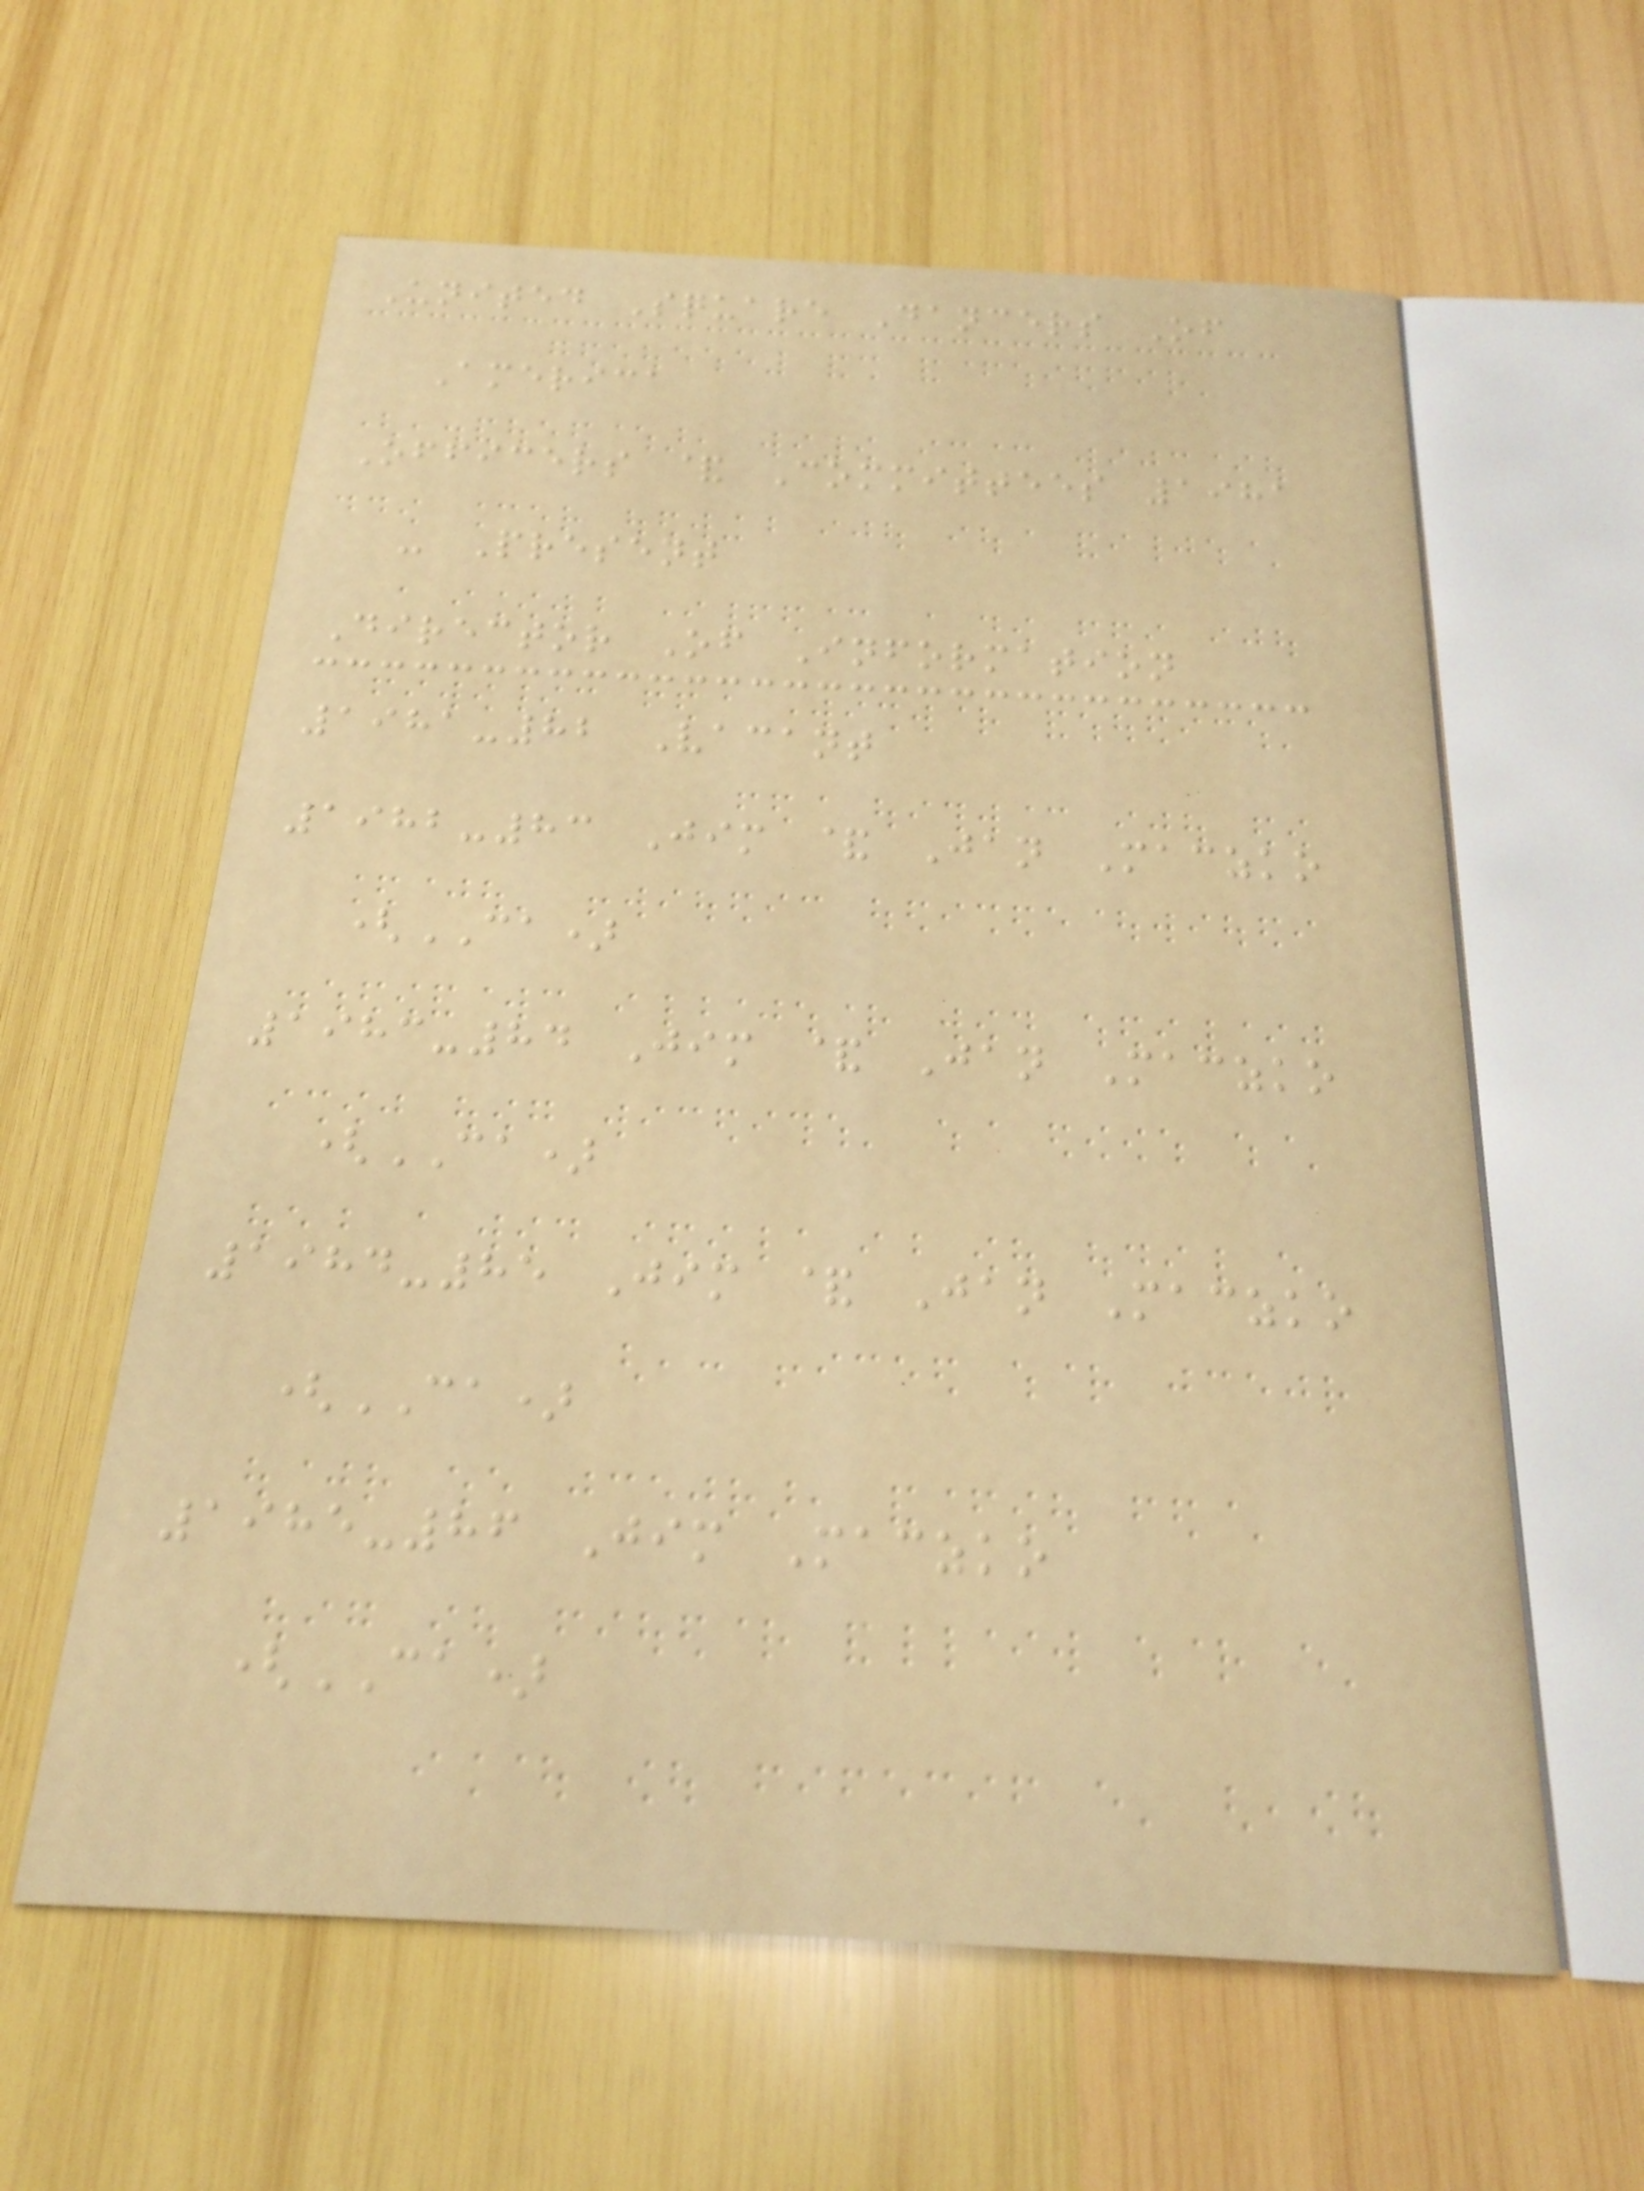United Square Dancers Of
America
Officers & Committees 1981
- Present
Director Of Information
1981-82 Vacant
1982-83 Jim & Jan Maczko
(CA)
1983-84 Jim & Jan Maczko
(CA)
1984-85 Jim & Jan Maczko
(CA)
1985-86 Jim Maczko
(CA)
